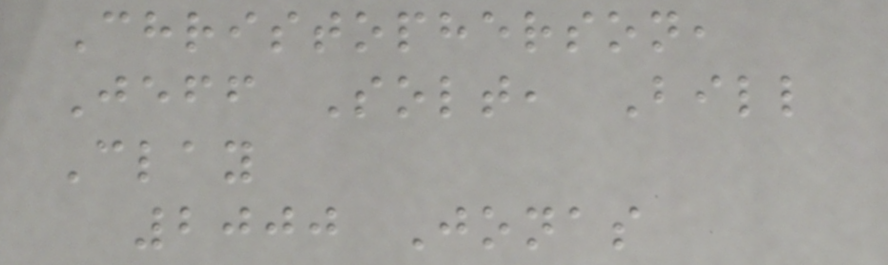Christopherson,
Jeff Solt, Bill
Clay
2000 Jonas
